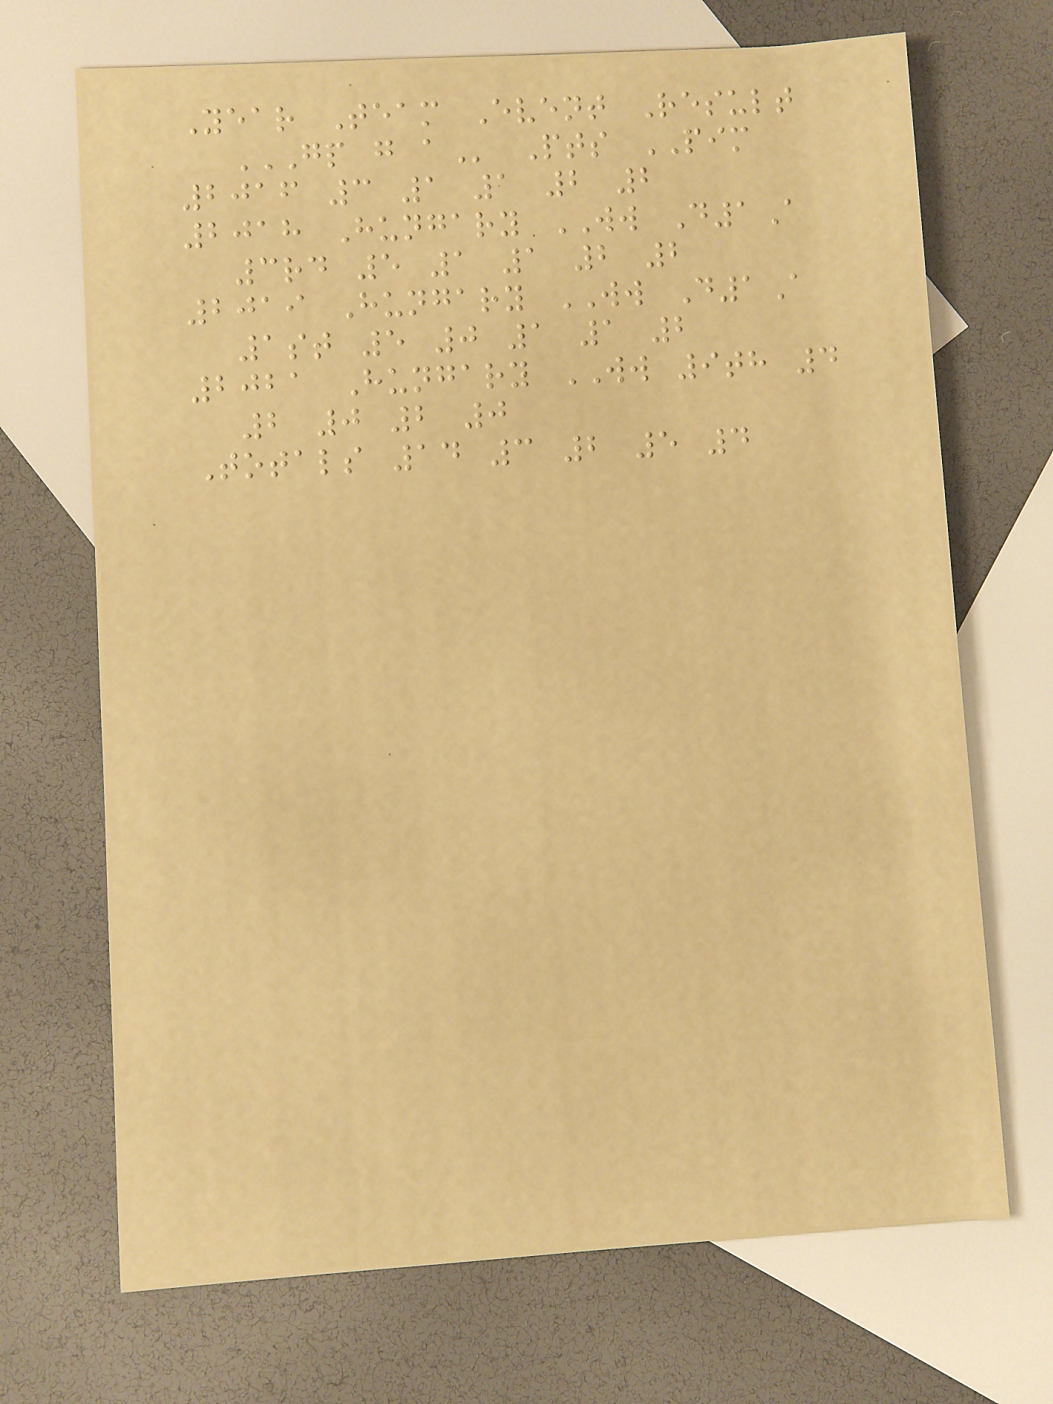Year Team Event Result
GP G A Pts PIM
2016 3 1 1 2 2
2018 Hungary WW D1A
3rd 5 1 1 2 2
2019 Hungary WW D1A
1st 5 0 1 1 2
2021 Hungary WW 9th 4
2 0 2 0
Totals 14 3 2 5 4
